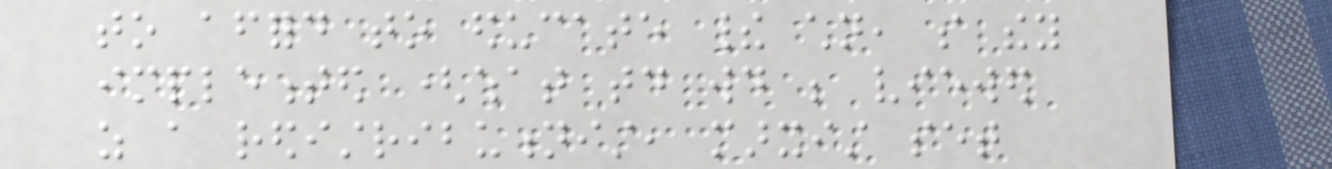to afford to educate their children, so they
implemented (what today would be viewed
as a redistributionist, marxist set
